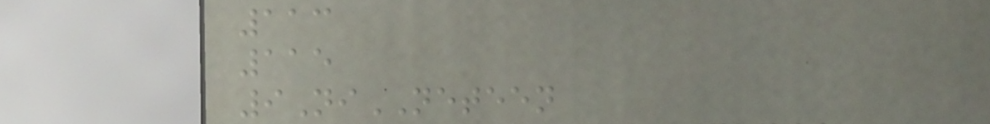113
115
9NiNETEEN
